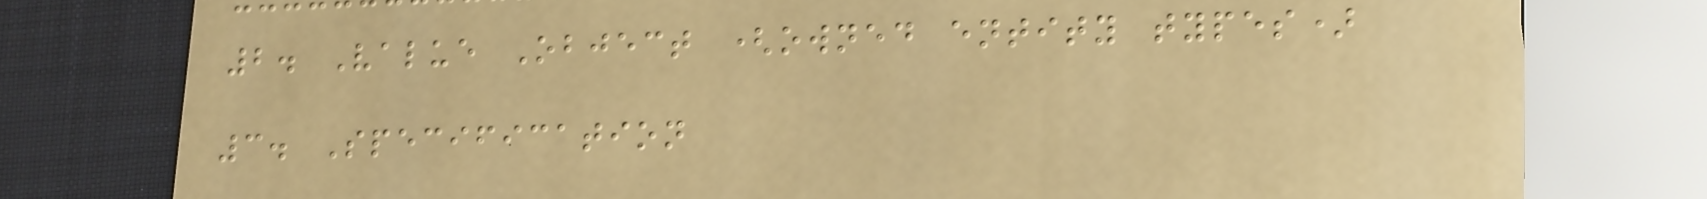2. Value Object (owned entity types)
3. Specification
